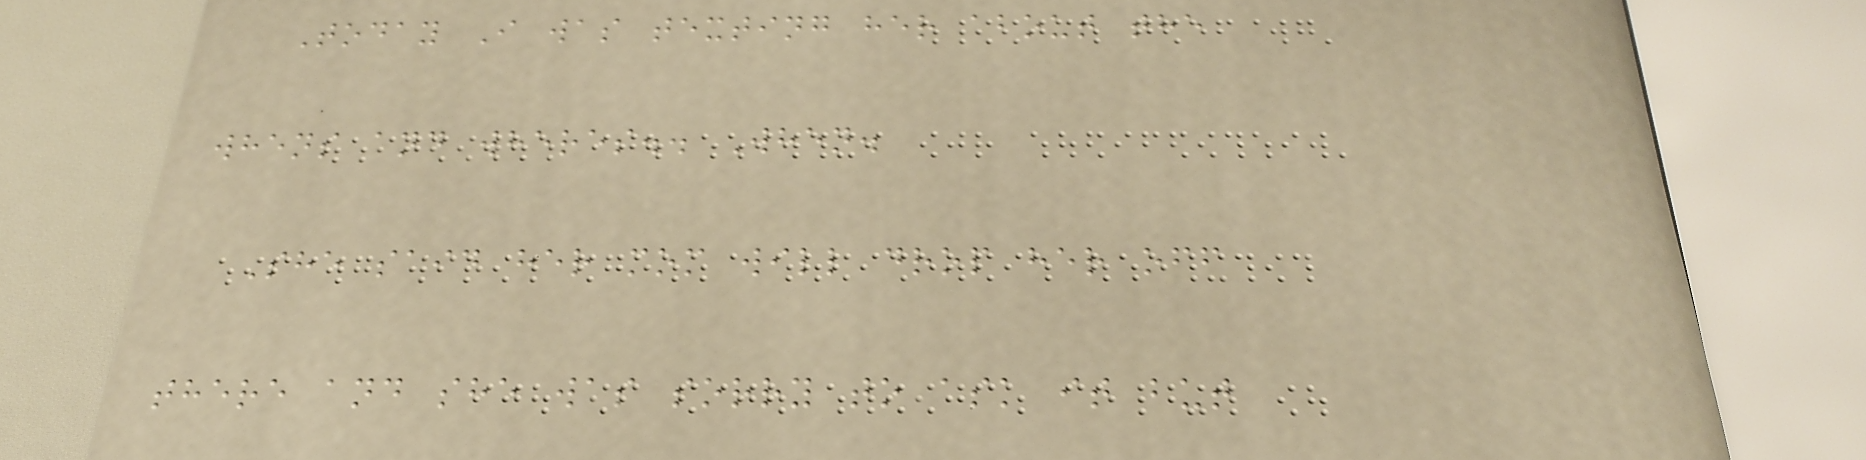Today I was texting her about the
whens and wheres.. When.
She said her mom will drop her off
there and she was sorry to ask it but
